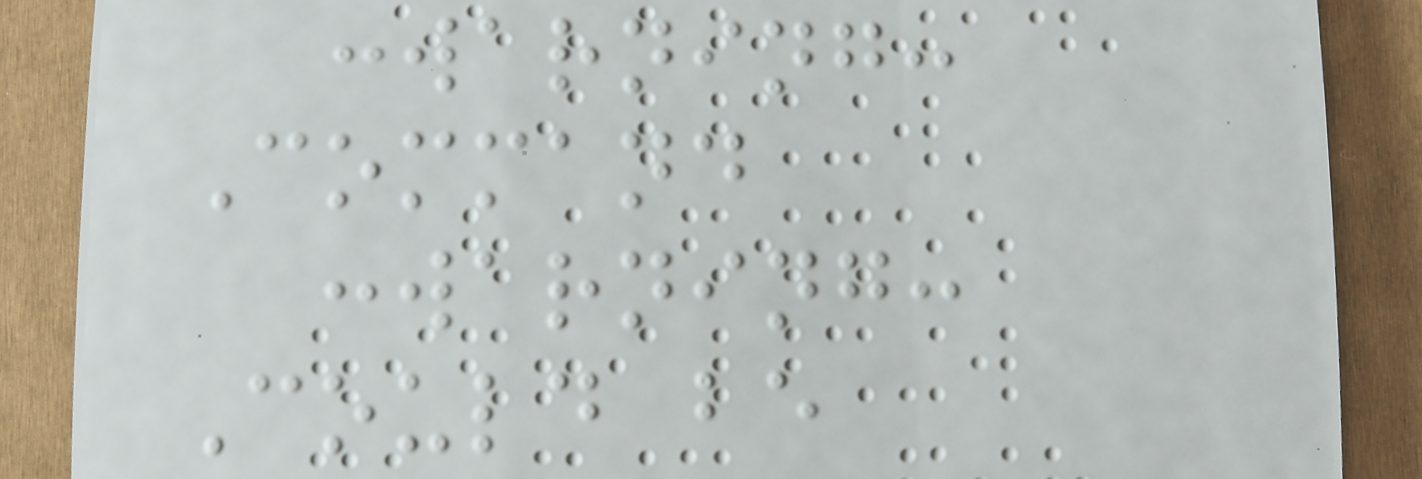:warning:
Command
:warning:
Could be
